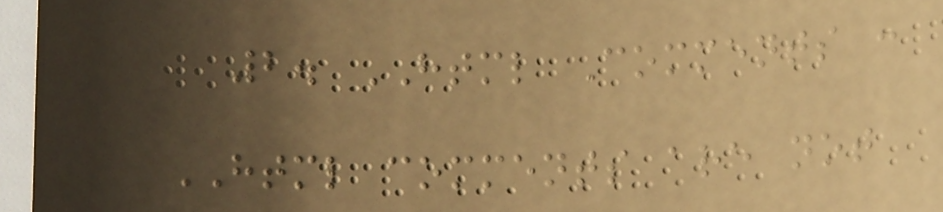2. HTML Comments :
HTML comments are not
